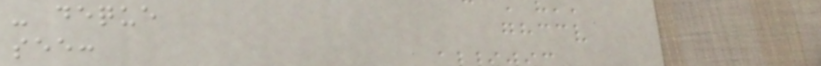- deque
see:
